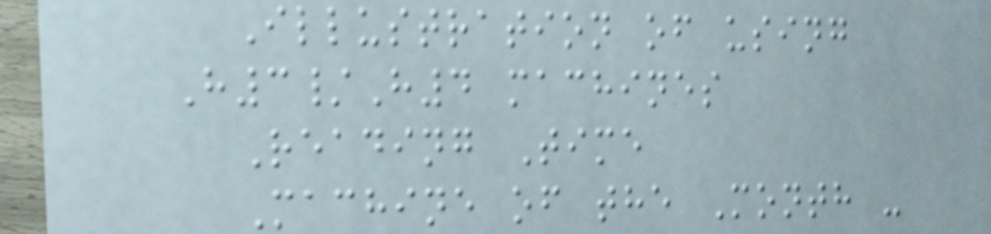Illustration of using
H3/H4 machines
Reading Time
Machine of the Month -
